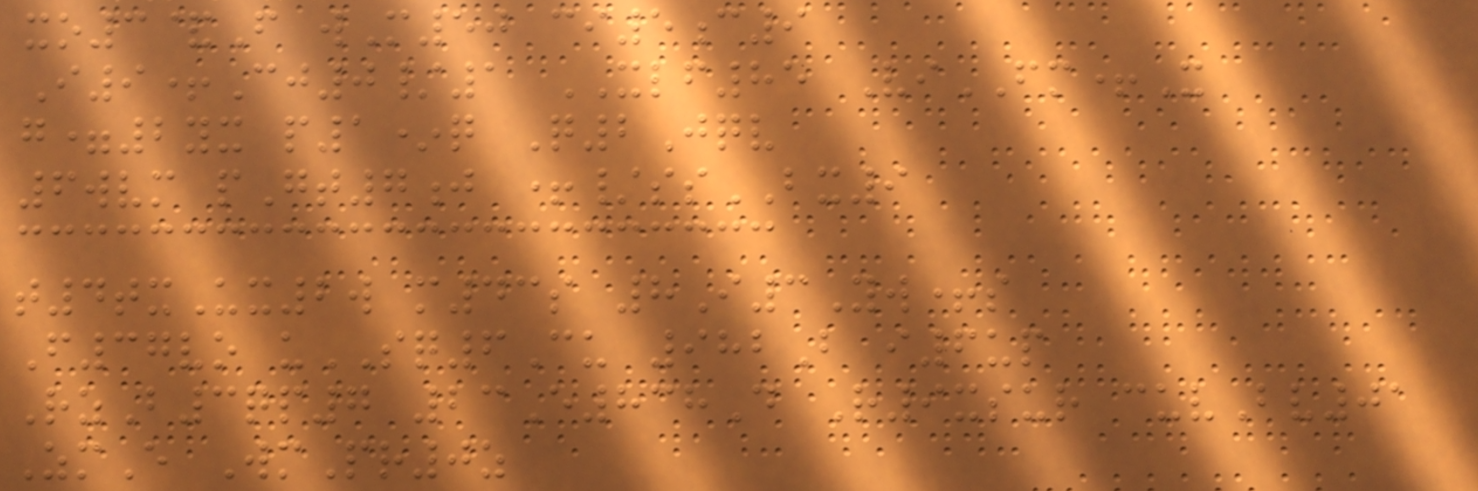xo3&F wM50 ci5c9
I9+Cj0/1 XLF85 ViFM+X
g=2yx p1*q Q2Jqv
6wvm pGt7j +/ssBX9
t4txUx2w m43s 8I3Yw+s
F37vo uSQ6Cu 982B i6up
RzB3qp7 23E838D R9xsur cuvBv01
ZmE WmPr0z
